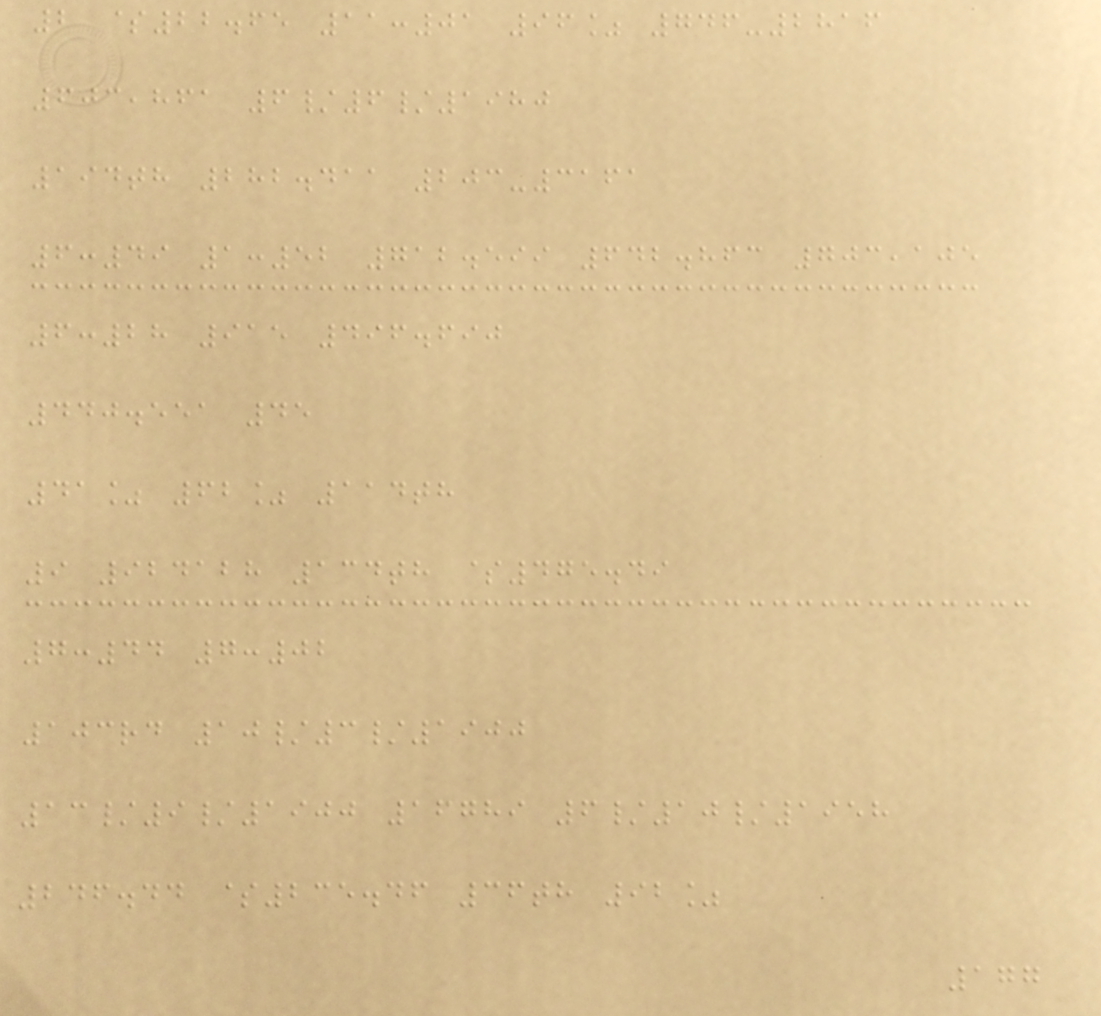2 $22.65 11:01 96% 746-2816
603,861 6/6/1980
194th 282.411 203-3161
6:49 1:52 712.599 642.863 703,105
6:28 915 496.690
440.551 45
41% 62% 114th
9 924128 134th $475.49
7:44 7:02
103rd 10/3/1900
13/9/1900 16789 6/10/1958
246.44 $235.46 36th 92%
177
